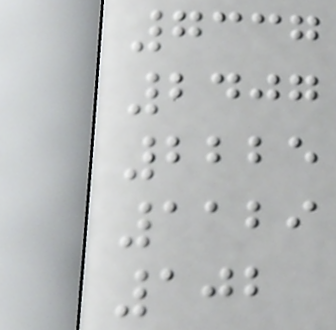7337
2407
2225
1129
102
